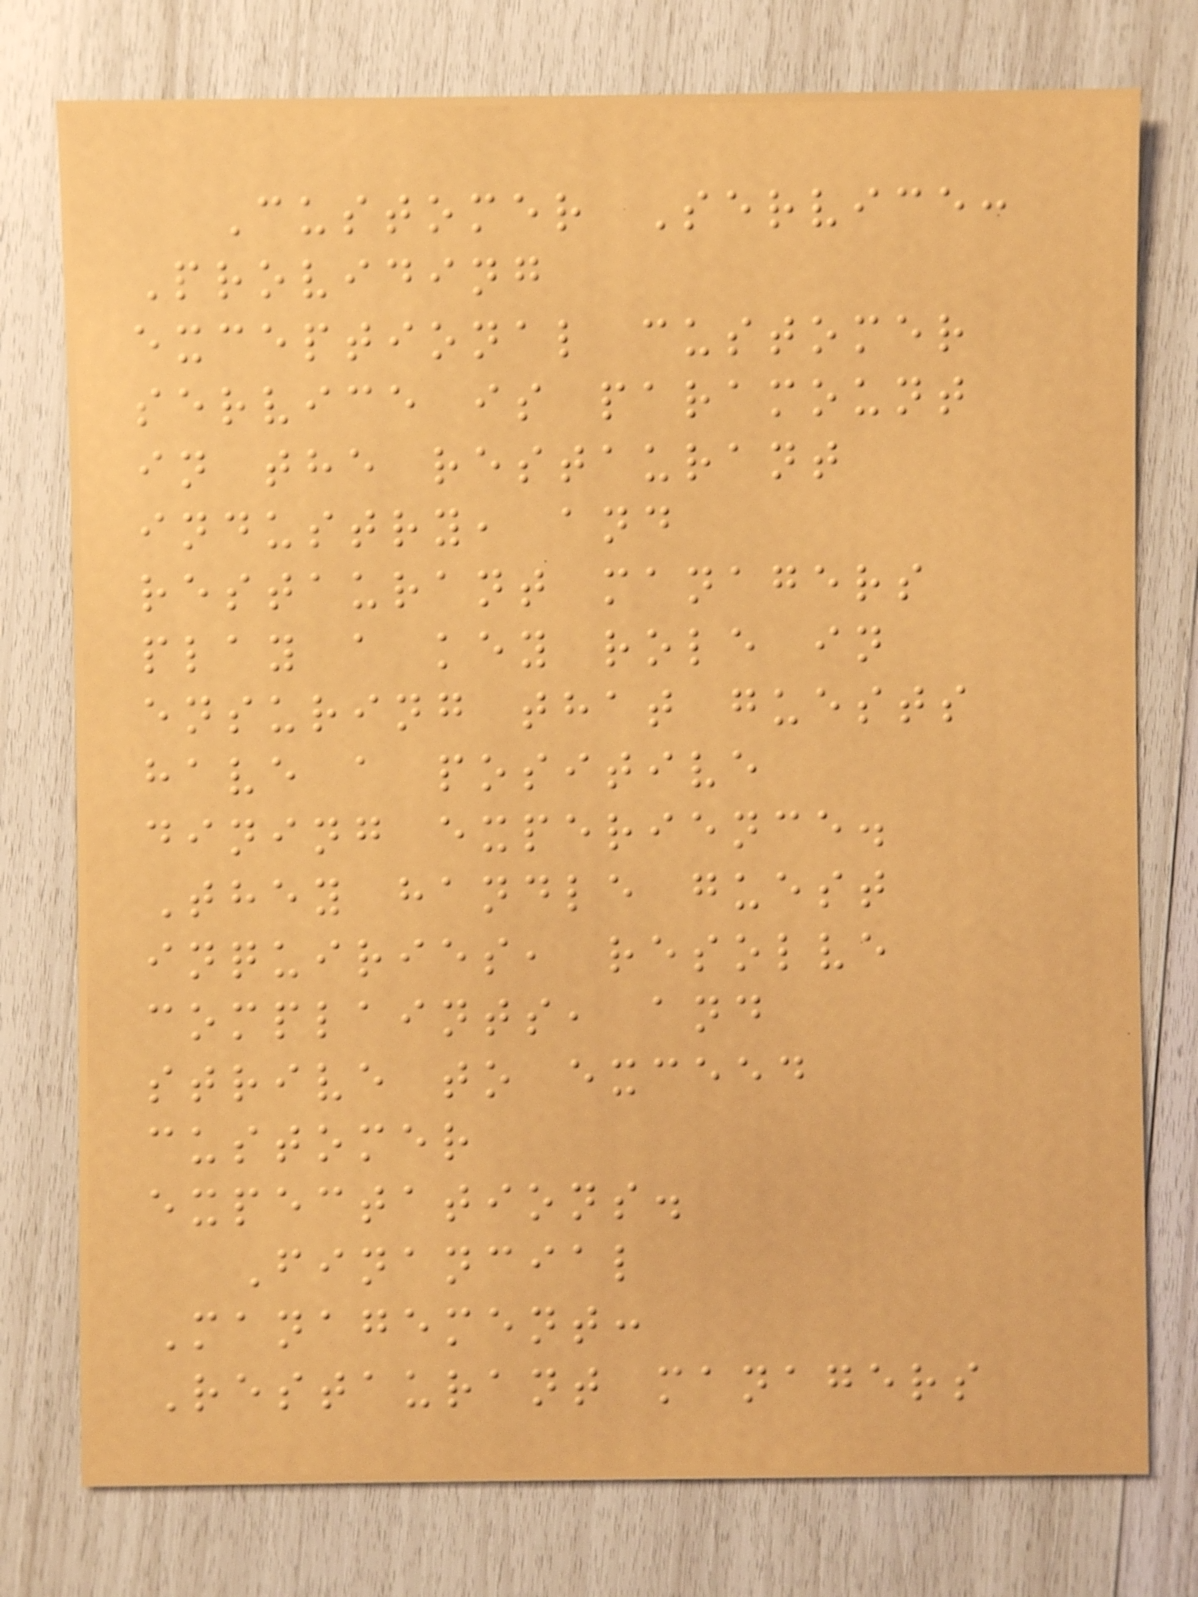Customer Service:
Providing
exceptional customer
service is paramount
in the restaurant
industry, and
restaurant managers
play a key role in
ensuring that guests
have a positive
dining experience.
They handle guest
inquiries, resolve
complaints, and
strive to exceed
customer
expectations.
Financial
Management:
Restaurant managers
